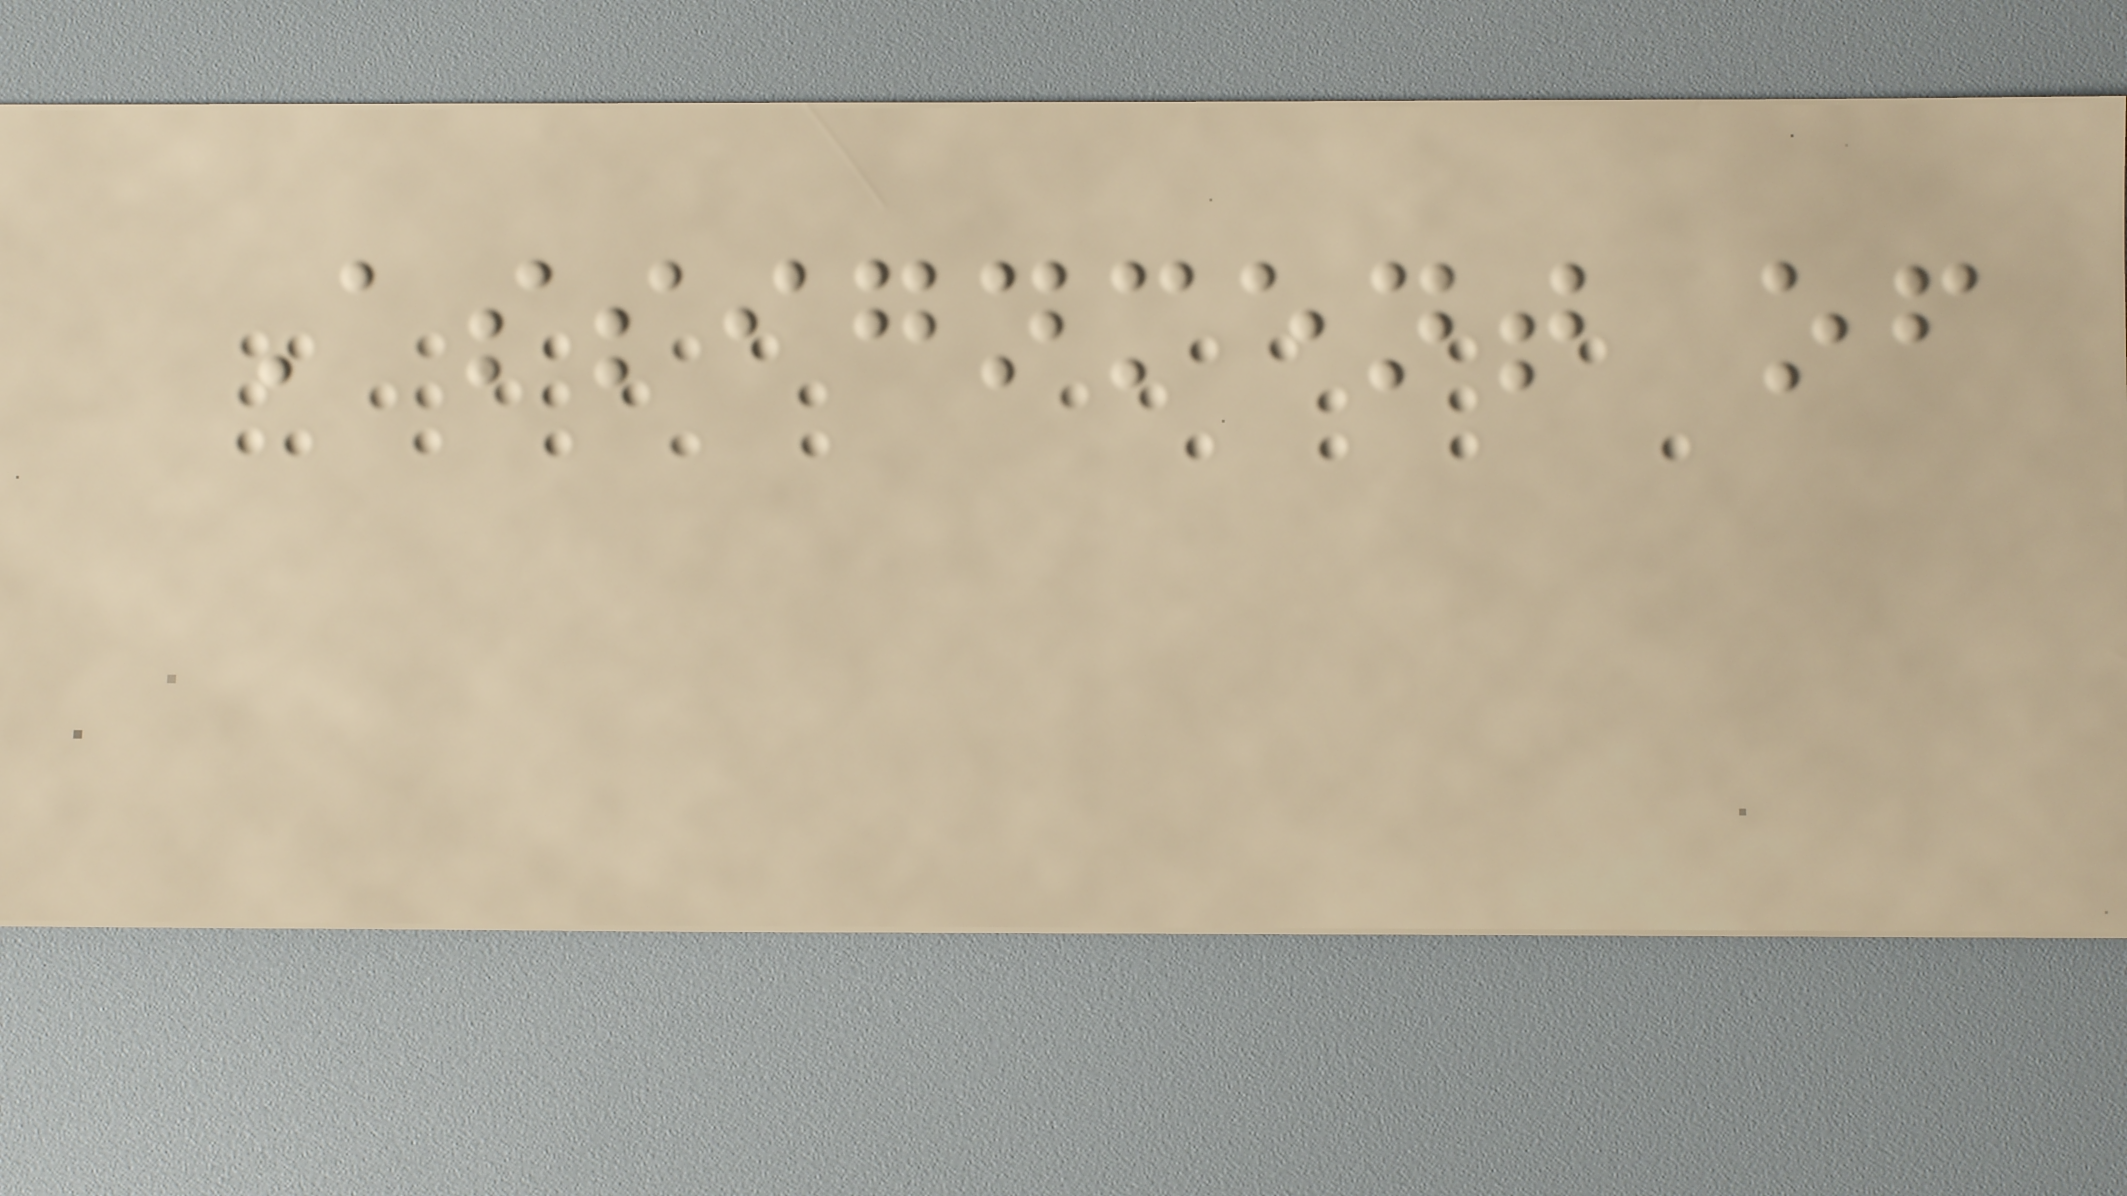Assignment of
